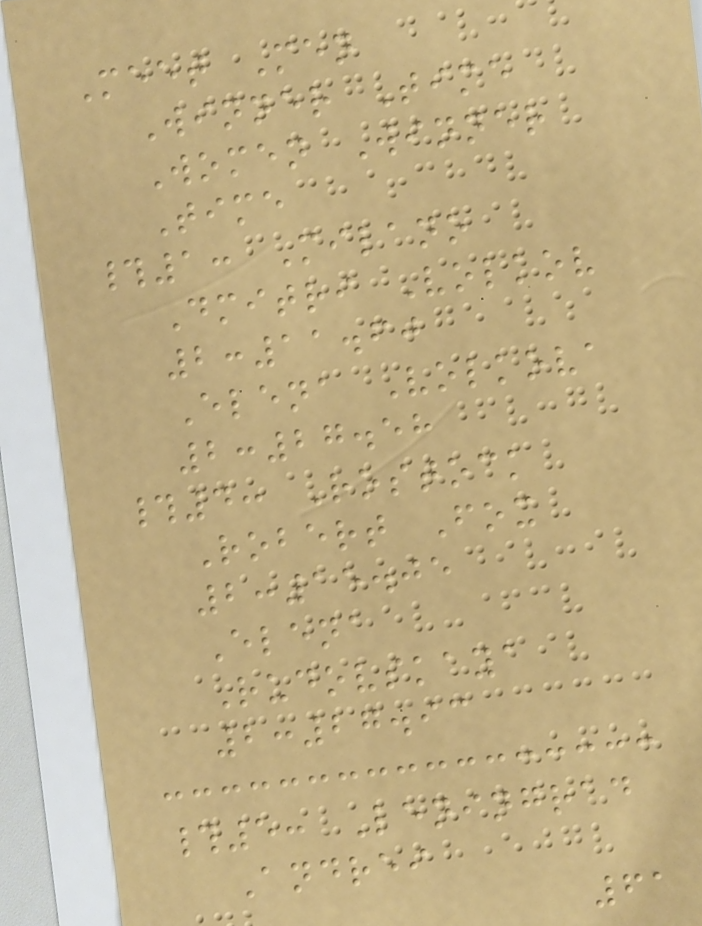Meet Men
Winner Time
Women Winner
Time
#1: Milano
Dmitri Volkov
2:11.60
Elena Volkova
2:27.58
#4: Rostock
Robert Fox
2:15.05
Elena
Rudovskaya
2:27.93
#5: Leningrad
Andrei
61
